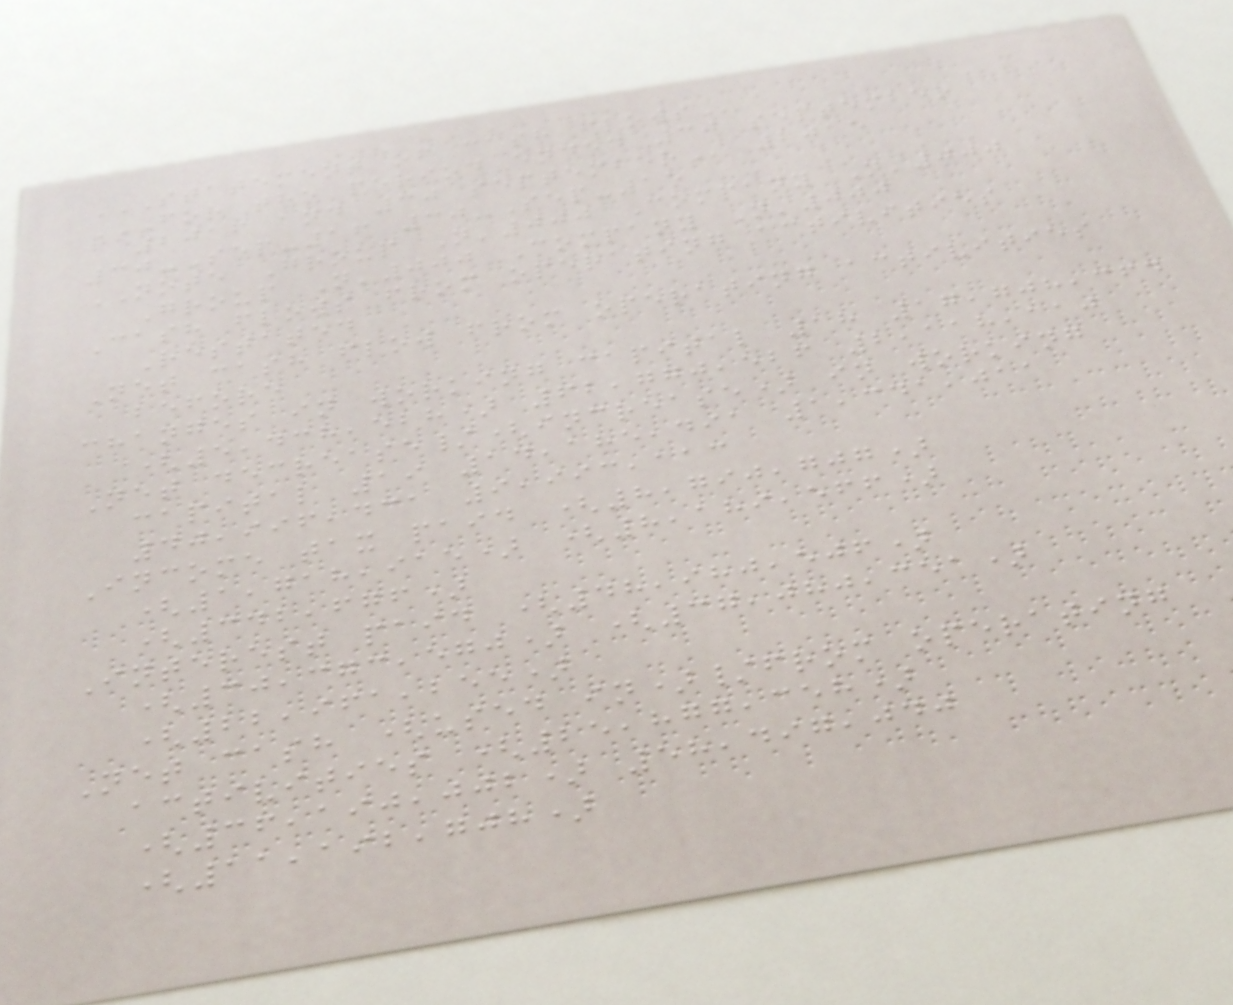STATEMENT OF CASH FLOWS
FOR THE PERIOD ENDED 30 SEPTEMBER
2016 AND 30 SEPTEMBER 2015
30-Sep-16 30-Sep-15
NOTE Group N'000 Company N'000
Group N'000 Company N'000
Cash flows from operating activities
Restated
Net cash flow from operating activities
before
changes in working capital 18 17,708,364
(5,438,528) 62,770,526 2,118,110
Net decrease/(increase) in working
capital 19 14,185,491 1,341,011
40,996,431 9,993,113
Income tax paid (8,790,707)
(1,718,915) (8,189,566)
(342,676)
Interest paid (48,980,506)
(30,373,570) (37,080,351)
(22,961,255)
Net cash (used in)/from operating
activities (25,877,358)
(36,190,002) 58,497,040
(11,192,708)
